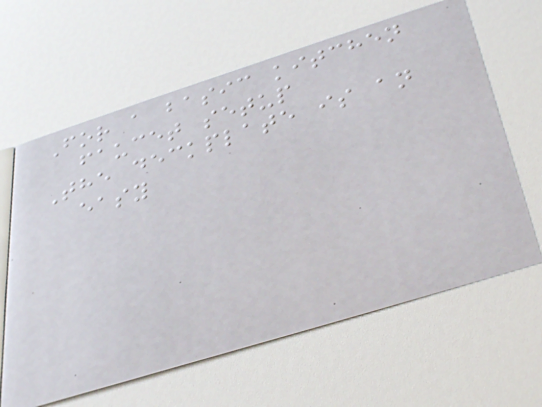For a basic kitchen
faucet setup
The deckplate is an
easy
